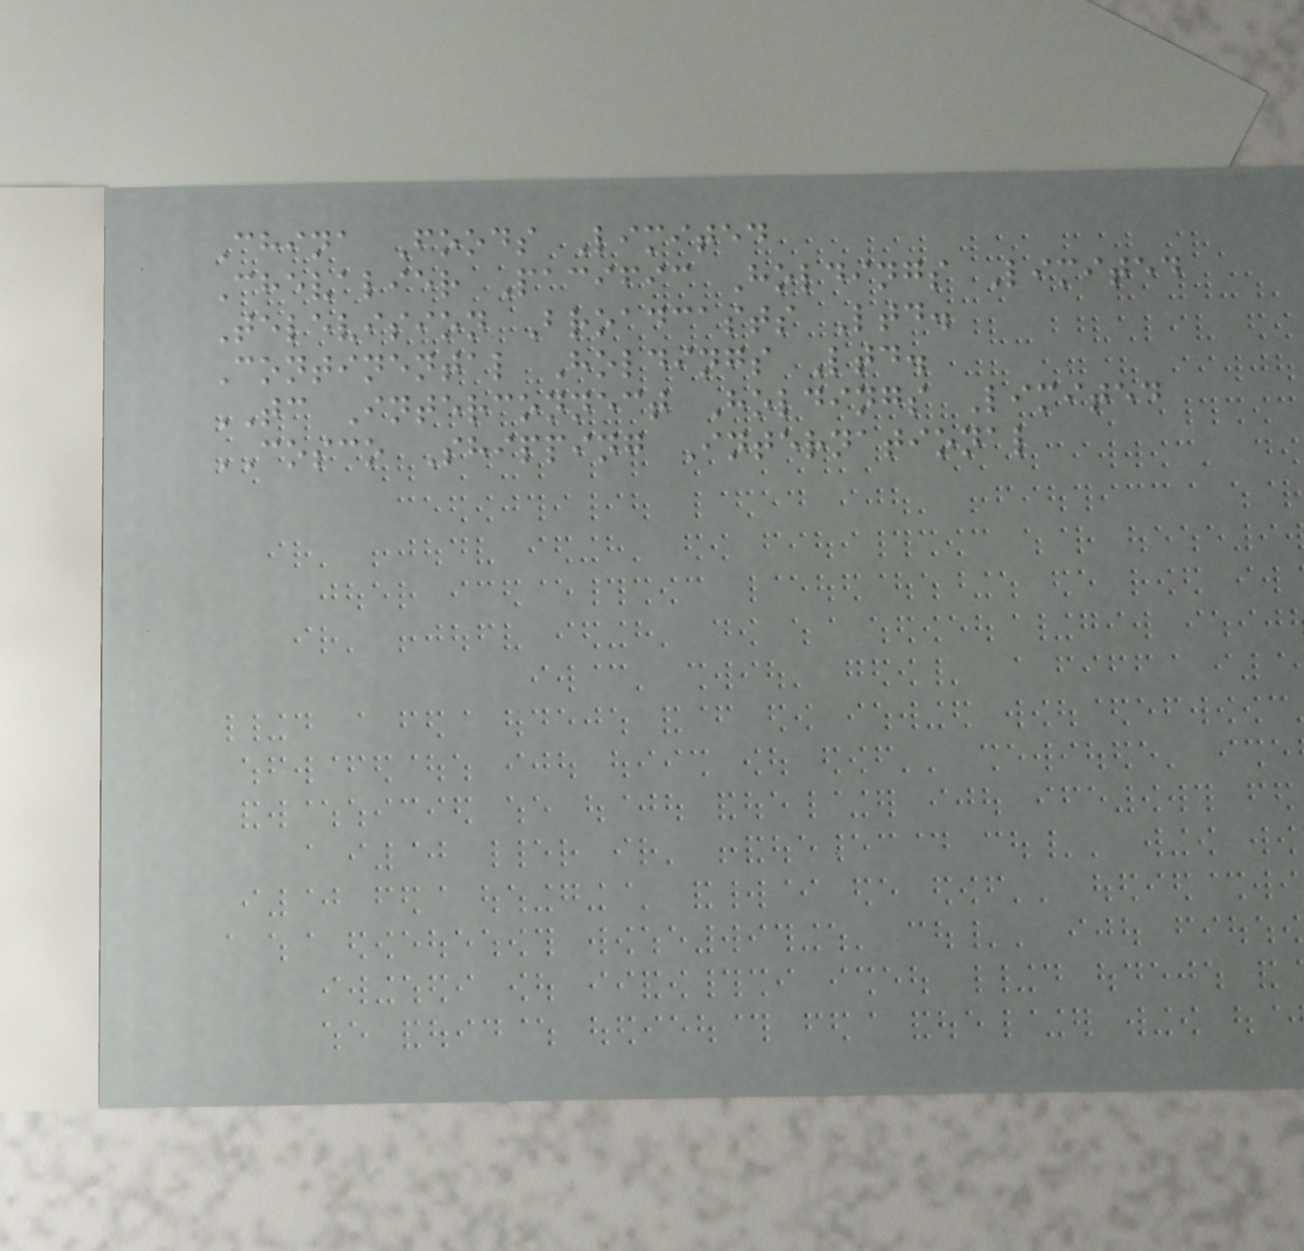China Foods Limited
Chevalier Pacific Holdings Limited
Television Broadcasts Ltd.
Continental Holdings Ltd.
TC Interconnect Holdings Limited
COSCO Shipping International
